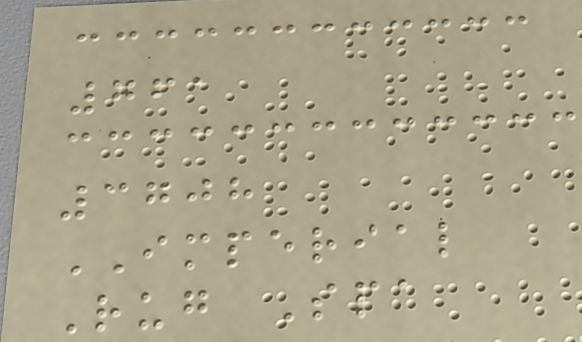761
3708
IMPERIAL
Rug Spa
